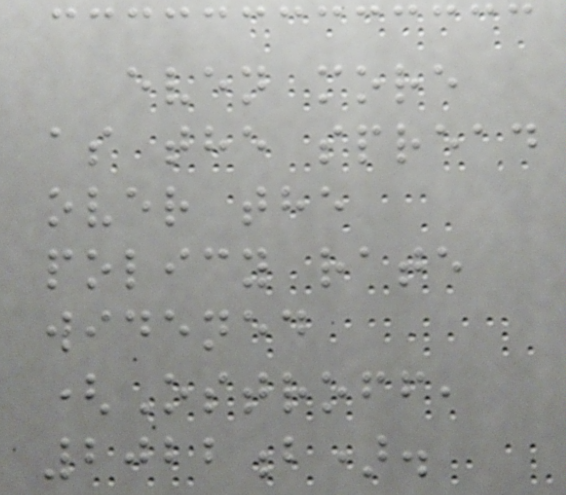even more
as the spread
over the
policy rate
widened
(Ostroff,
2022b).
